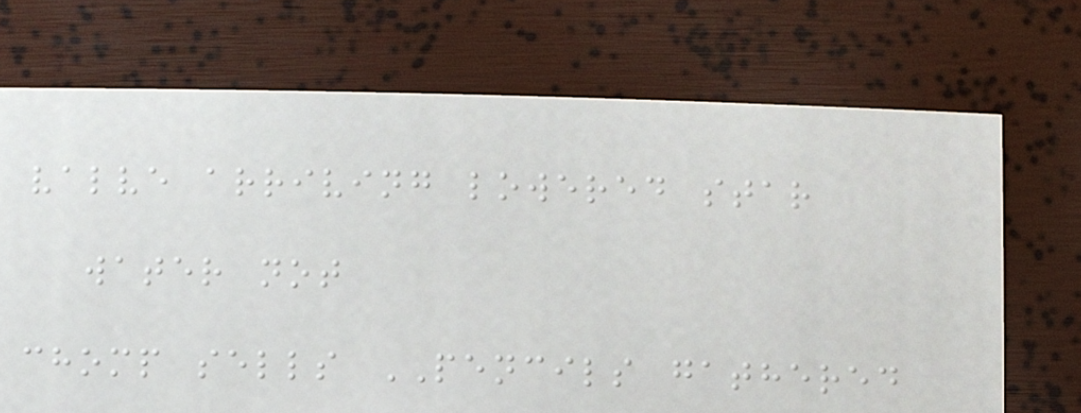valve arriving lowered star
water not
chomp sells PENCILS gathered
